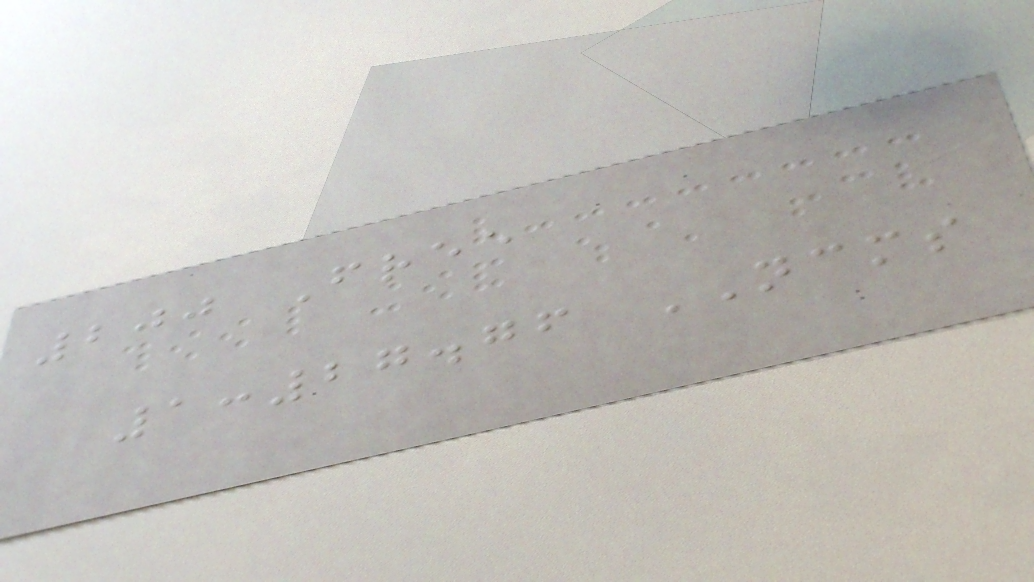200 Free
1:27.76 NCMS
